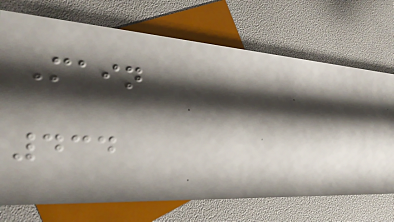Main
434
